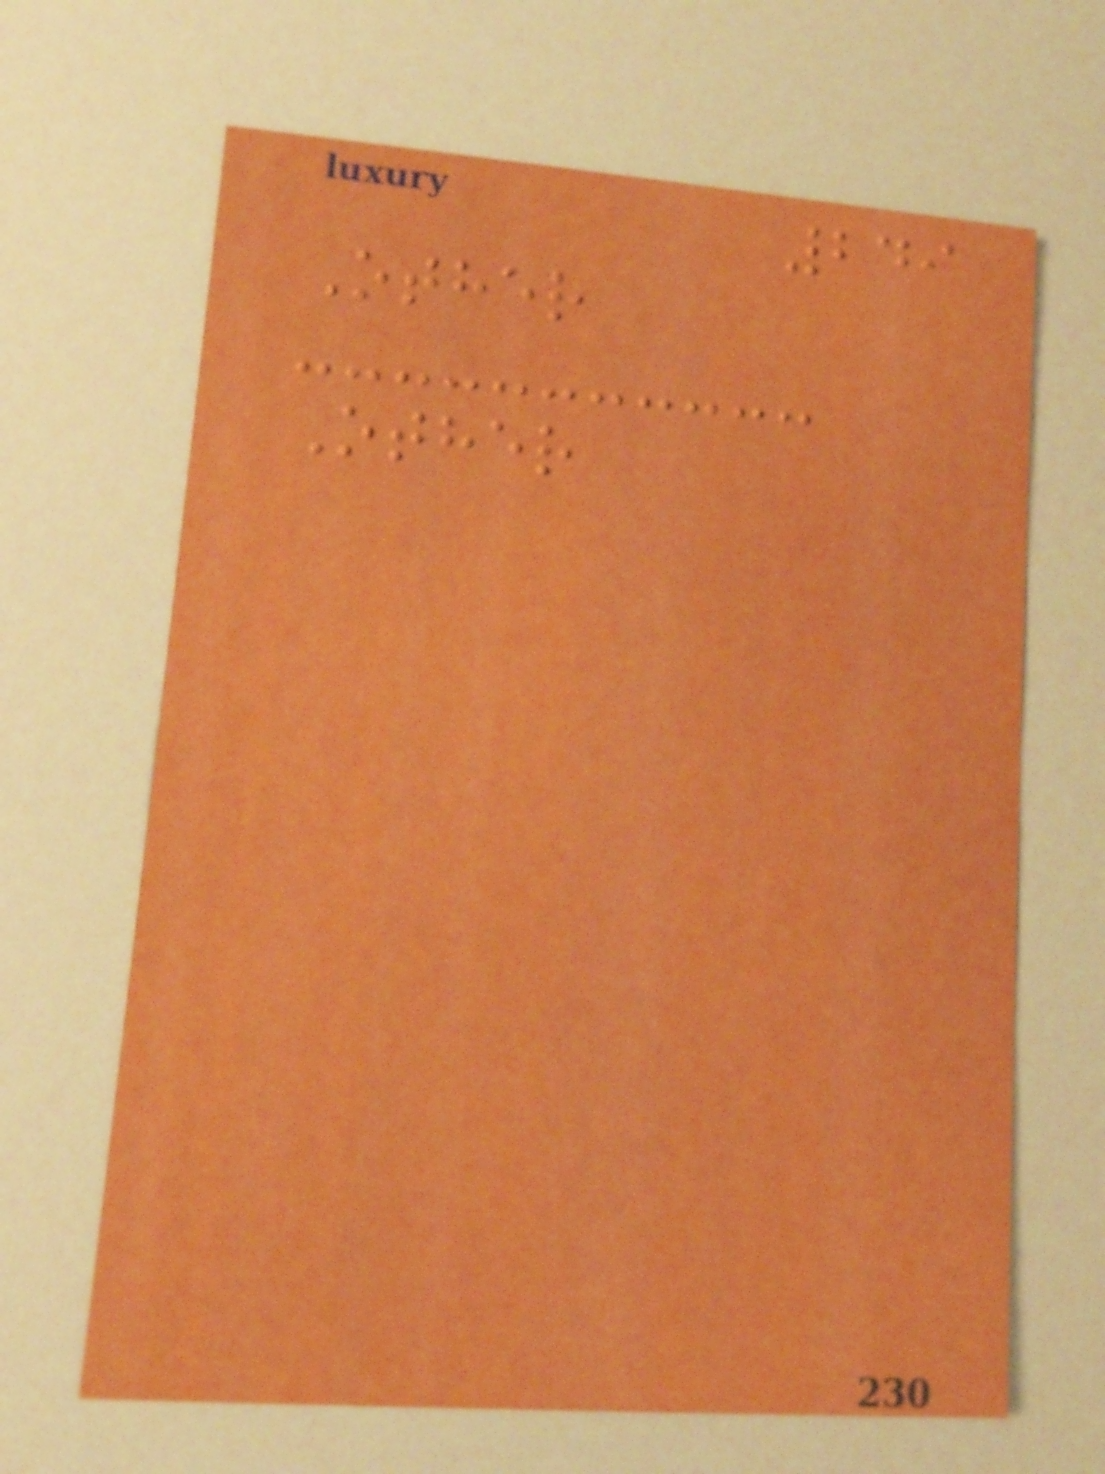249
Other
Other
